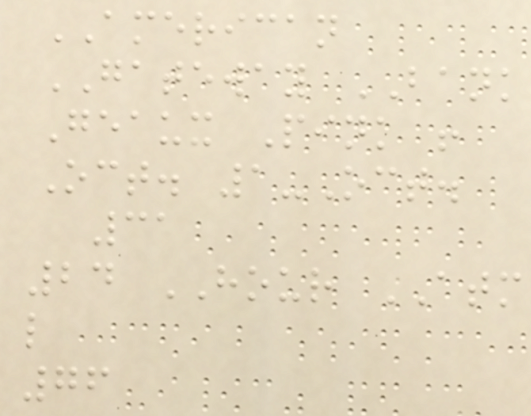AMERICAN
GATEWAY BANK
Geaux Pink !
Oct. 1-Oct.
31
24 HOUR ATM
l
76
